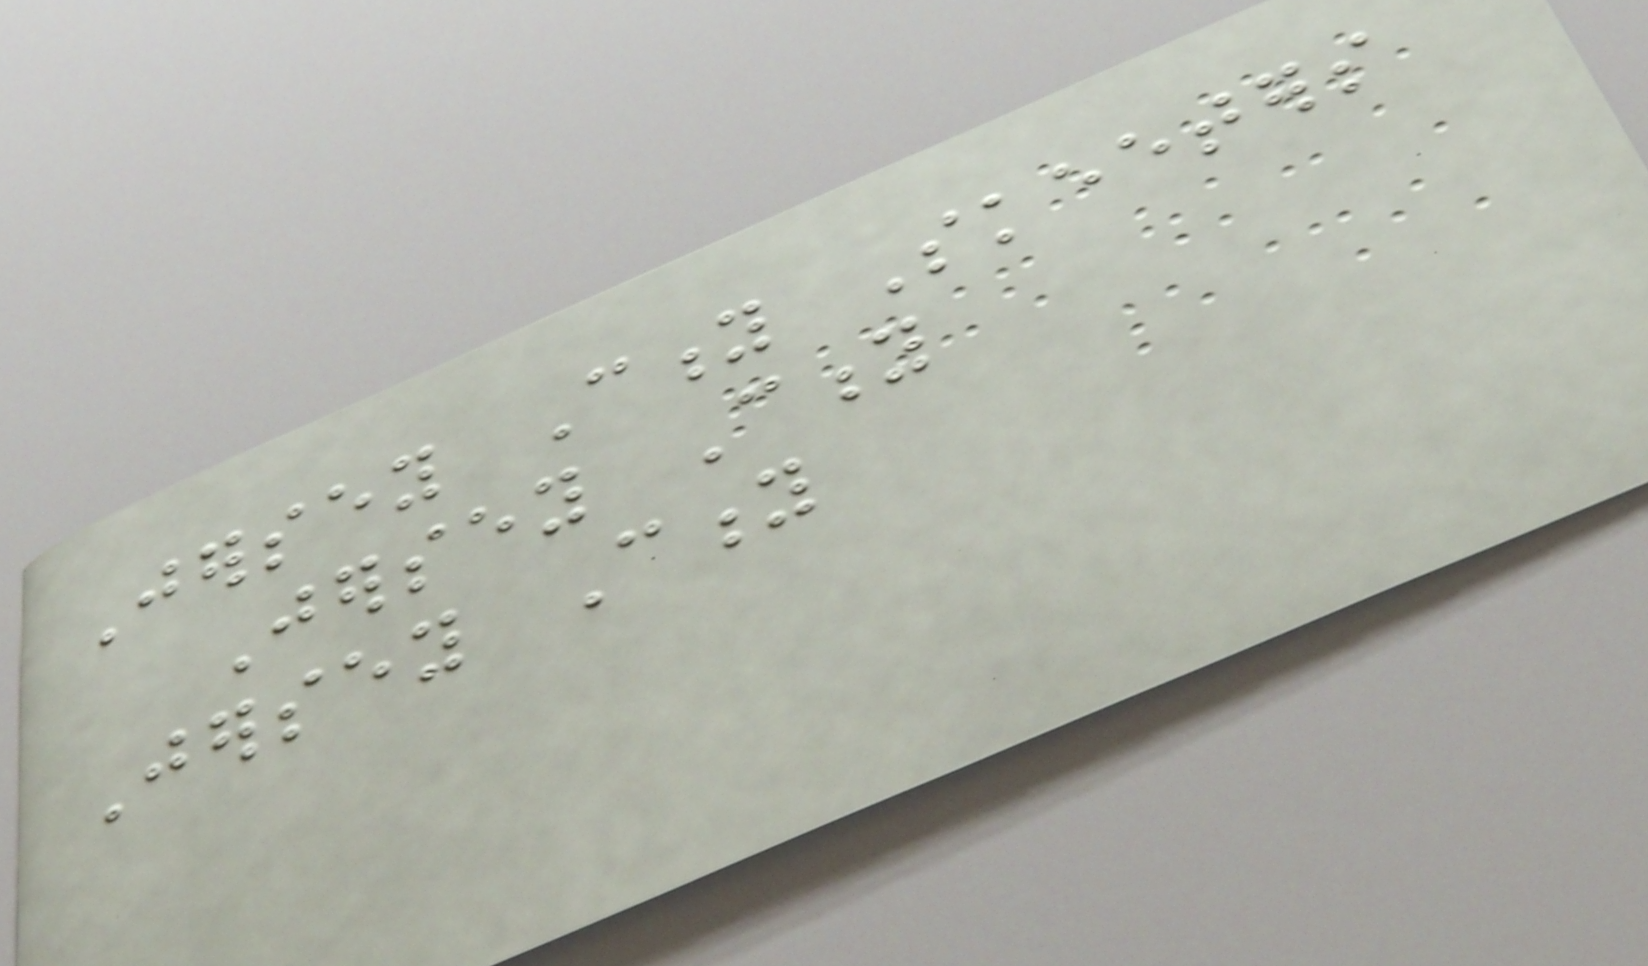Jersey City Skeeters
Jersey City
Jersey City
